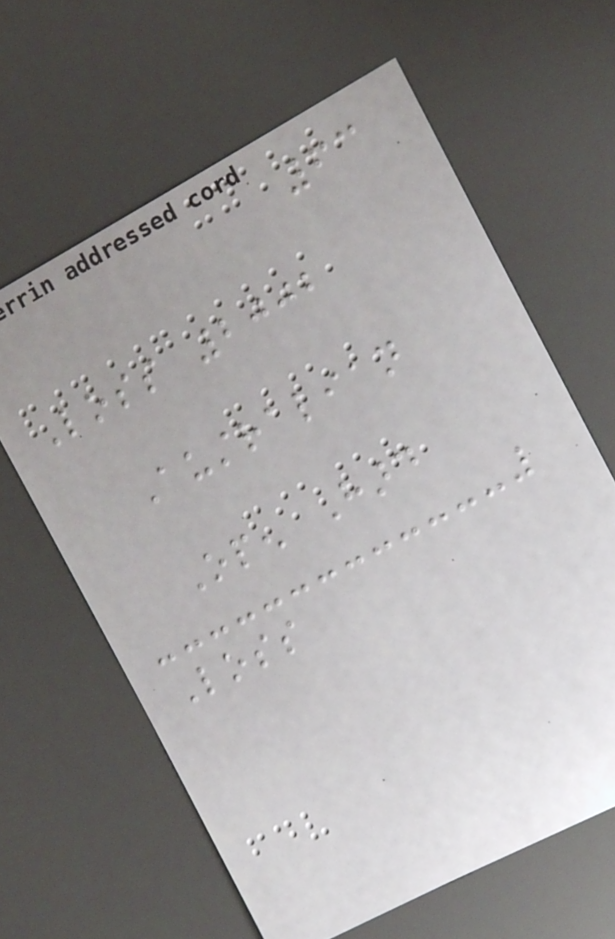63
Loss 2002
Australian
Open Hard
Loss
